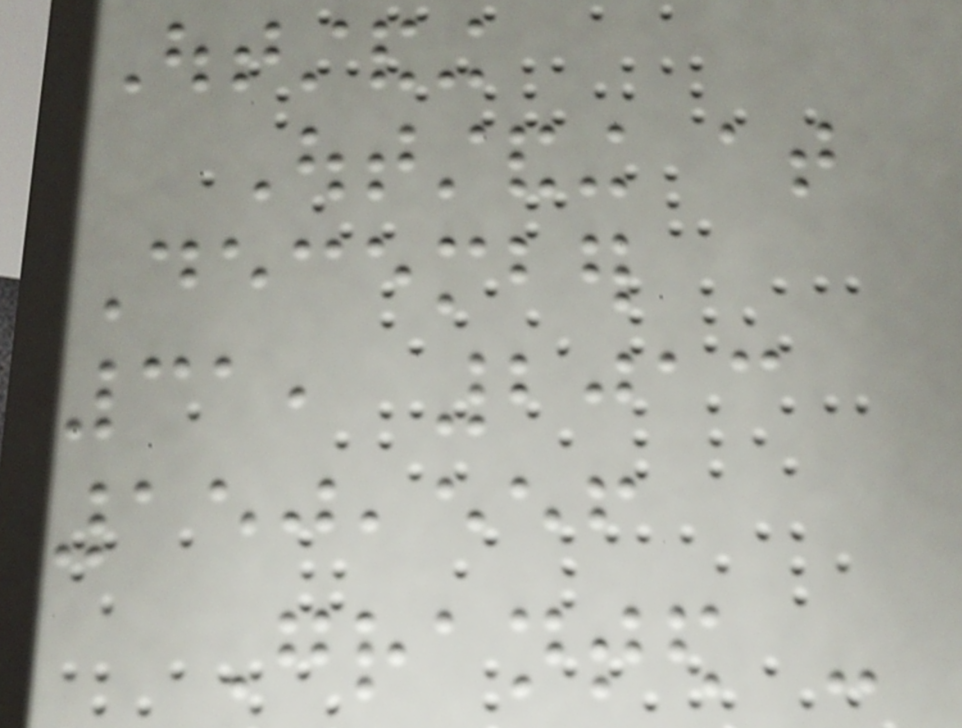Outstanding
Outstanding at
December
31, 2013
150,556
Granted -
